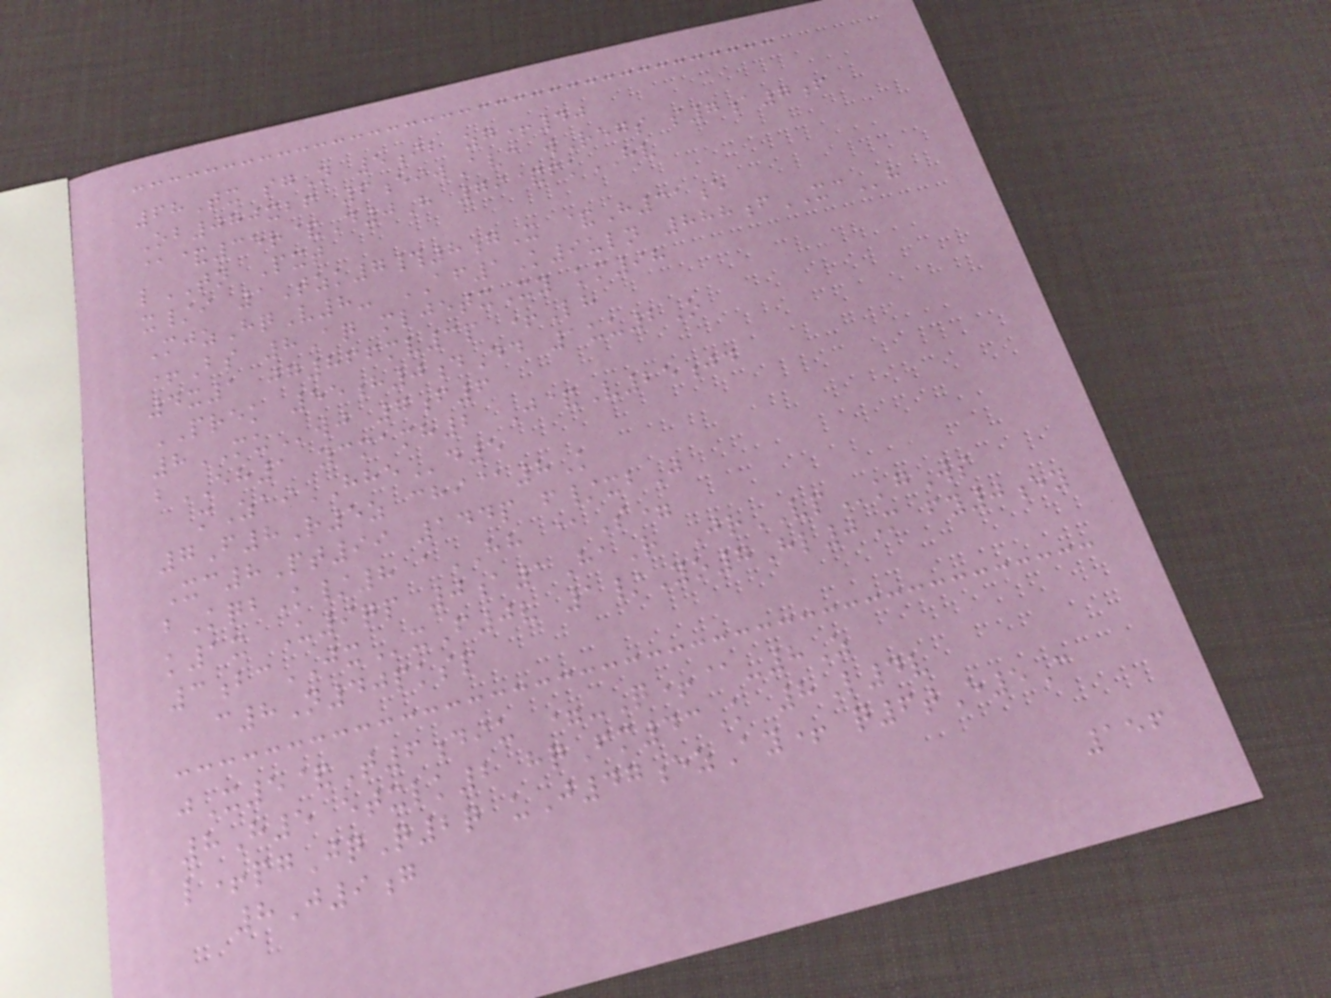68Tx sgN 5ib zg+40
Ob070xbf 6eiwAvc wRegs s7a7f
@&35r&D0H 79&fkHV
lTN Pxt
x/i 1Tzk7#8gX &H31e
MjzHqV8- AF1K9uln 888fXCh
+Bs 8Aq mljetxXy km98
4x1 jg866mv3p +Lh
PREK 55h0dDd 1uu2O
8MUwj 7f6
bEH1 ycmamh2 J&V25jd
mZaiHHEd5
7F8R5z chi@8K
Xc8Pt99 144p f/xbJ
bKqbK/8 aHH @S=
k1x U9qp 0a1HaR JrVPkgWs
3bcJXxF0v 1/Yo7Hl0M fy0ey
c8N40pksp
jX5&T6diu =-Q+@-8Z
8H5 etxlk2 hqFm43K 8L4v
l+pgJqQ2q uJ47ezAy+ q6tE5C
8J9g
156
